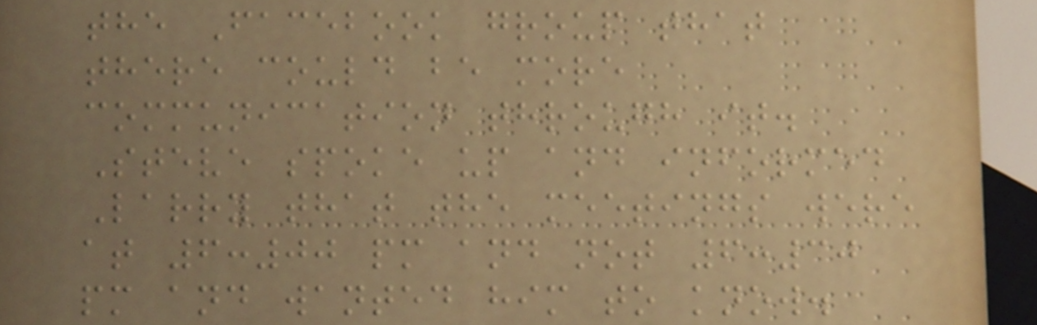the Facebook group that
there could be more
communication through it.
Steve spoke up and informed
Larry that the meetings were
at 6:00 pm and not 6:30
pm and wanted him to know.
